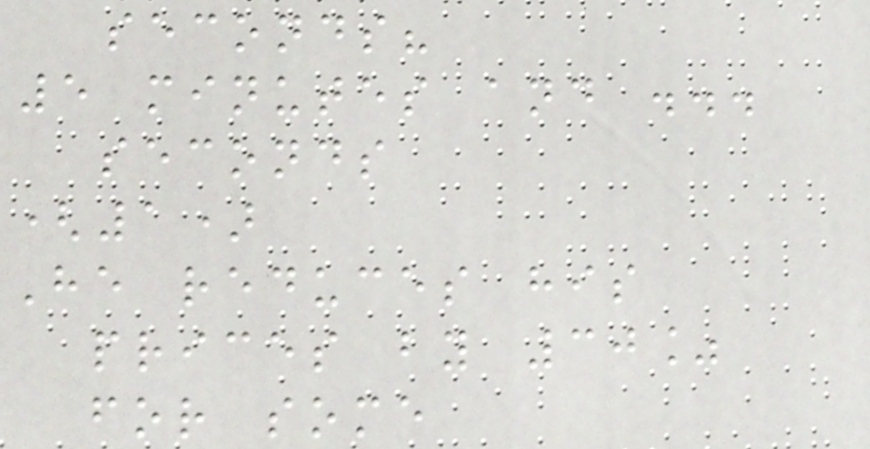seconds?
5 minutes and ...
seconds
(1)
He reduces his
prices by 30%
for some
